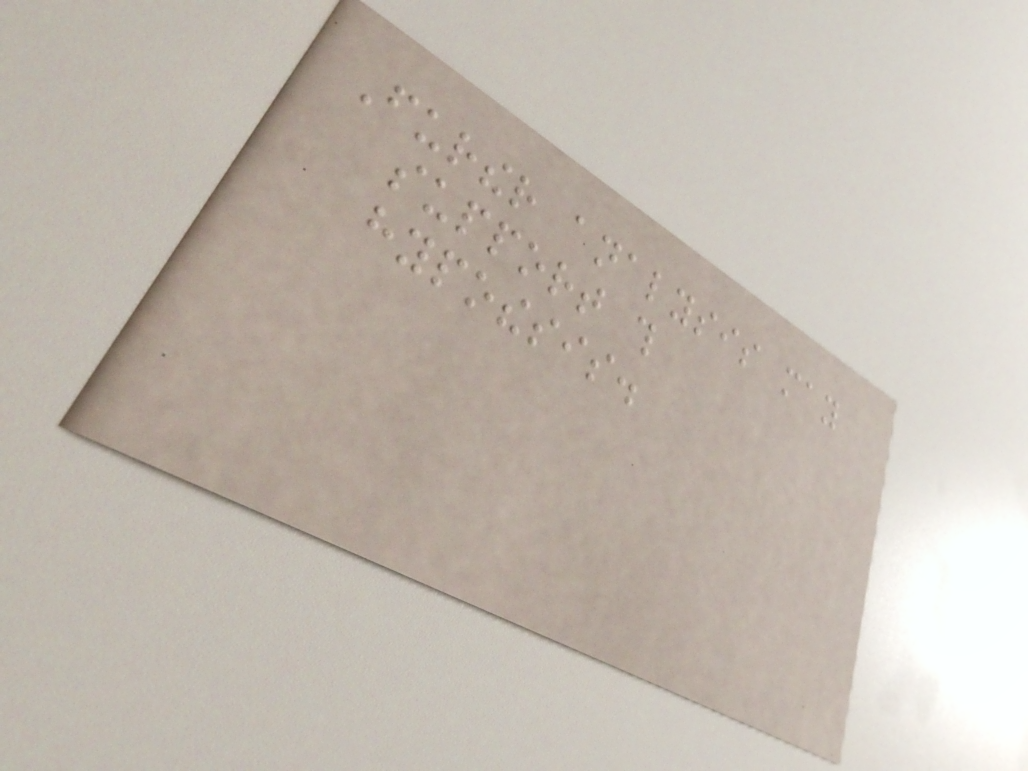Further analysis may
support this
hypothesis.
